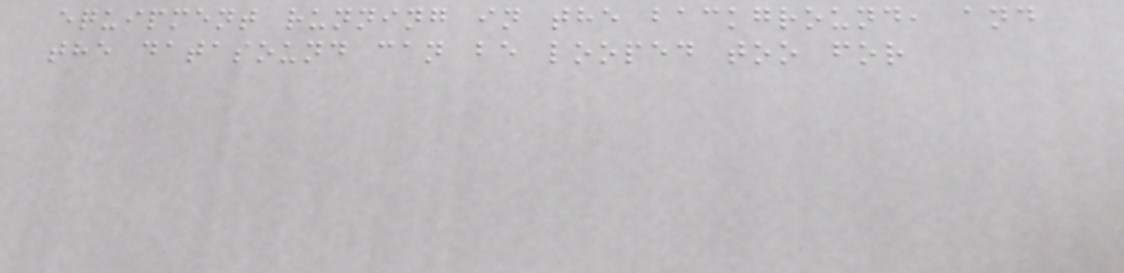equipment running in the background, and
the datasound can be looped too for
